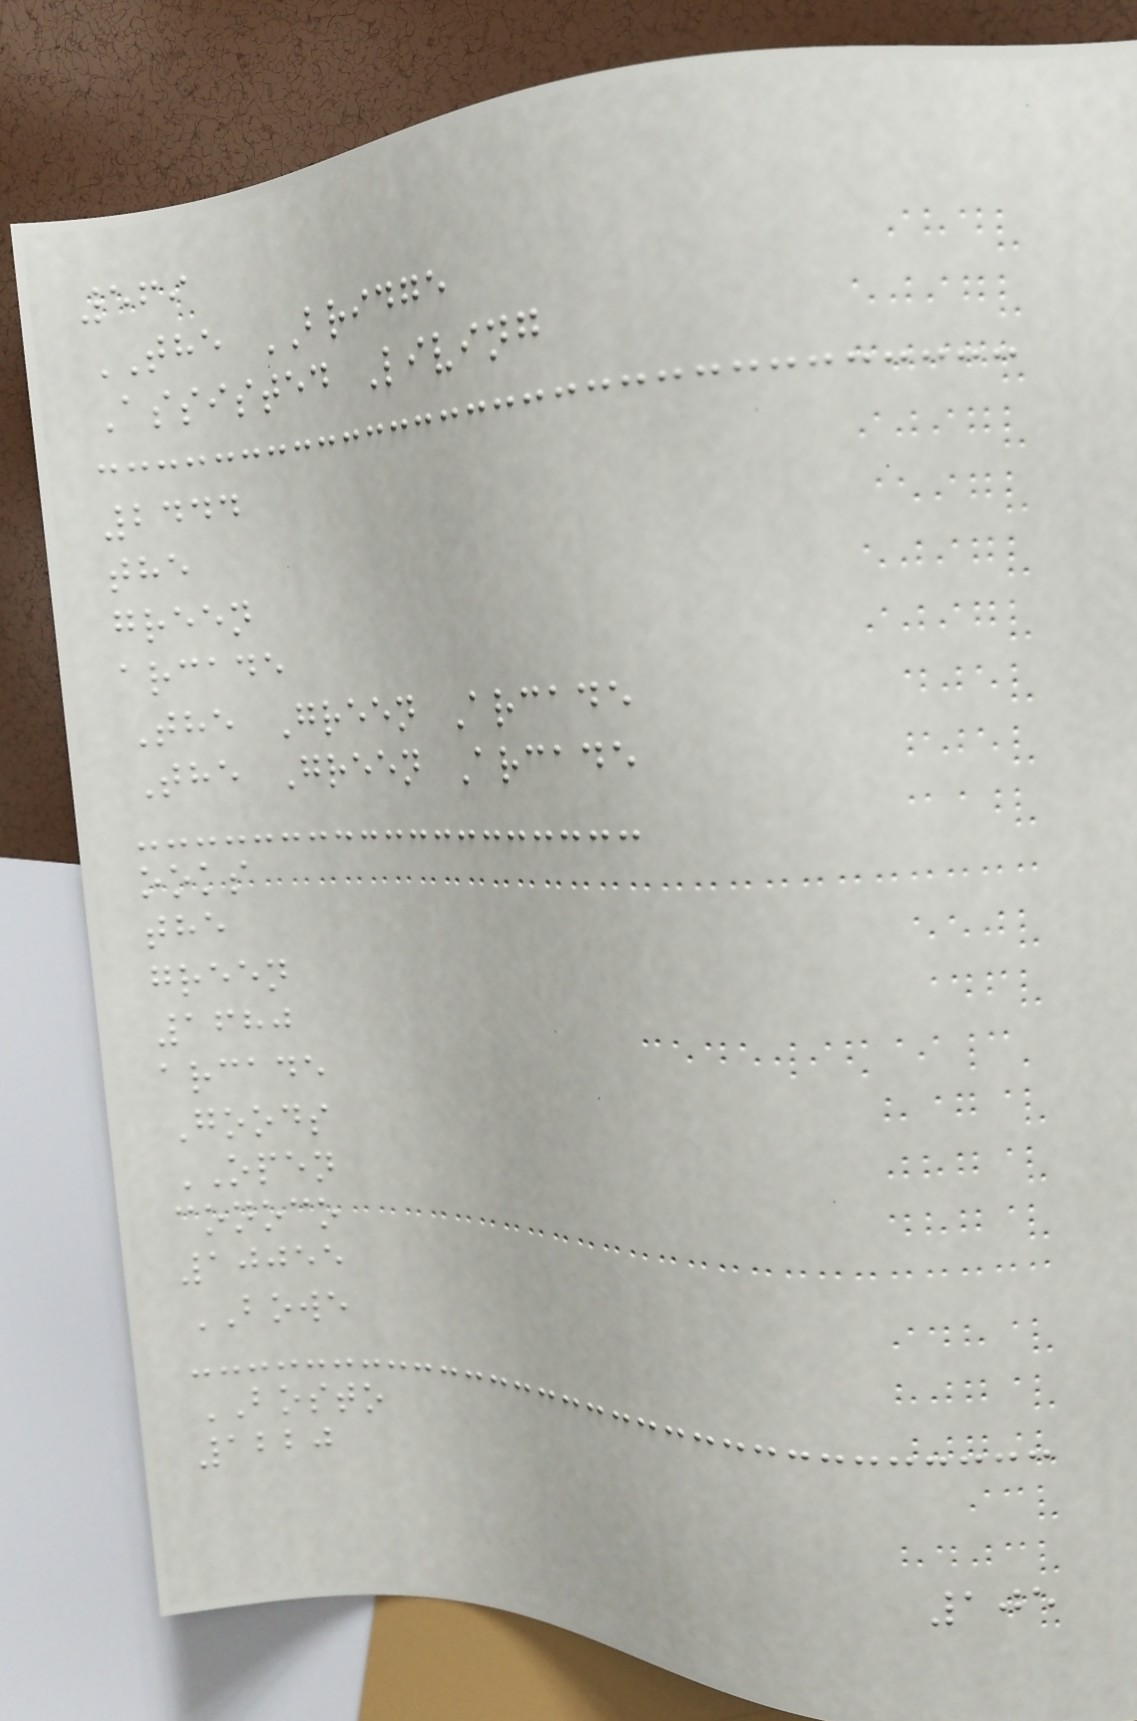569
THE BRIDGE
Assisted Living
2444
the
green
arcade
The Green Arcade
The Green Arcade
ooks
the
green
1680
arcade
Goods
OPEN
conoco
10055
BOWE
BOSTO
1220
105
